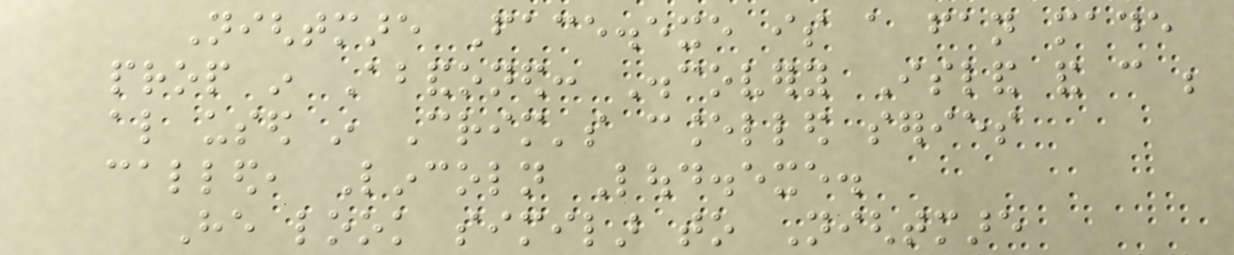Nightmare Face.exe is a fan made
prop in Abandoned: Discovery Island and can be
also used in Crim's cancelled series
called, Lincoln Loud.exe.
He look similar to Nightmare
